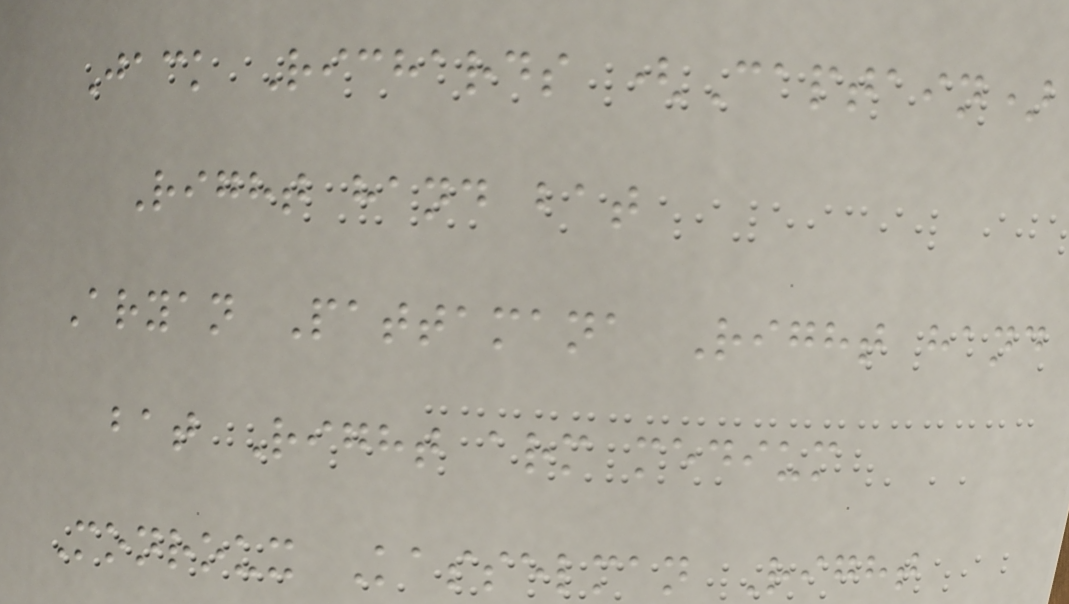Jack Richards (Captain)
Right hand bat
Aryan Pattamana Right hand
bat Right arm medium
Monroux Kasselman Right
